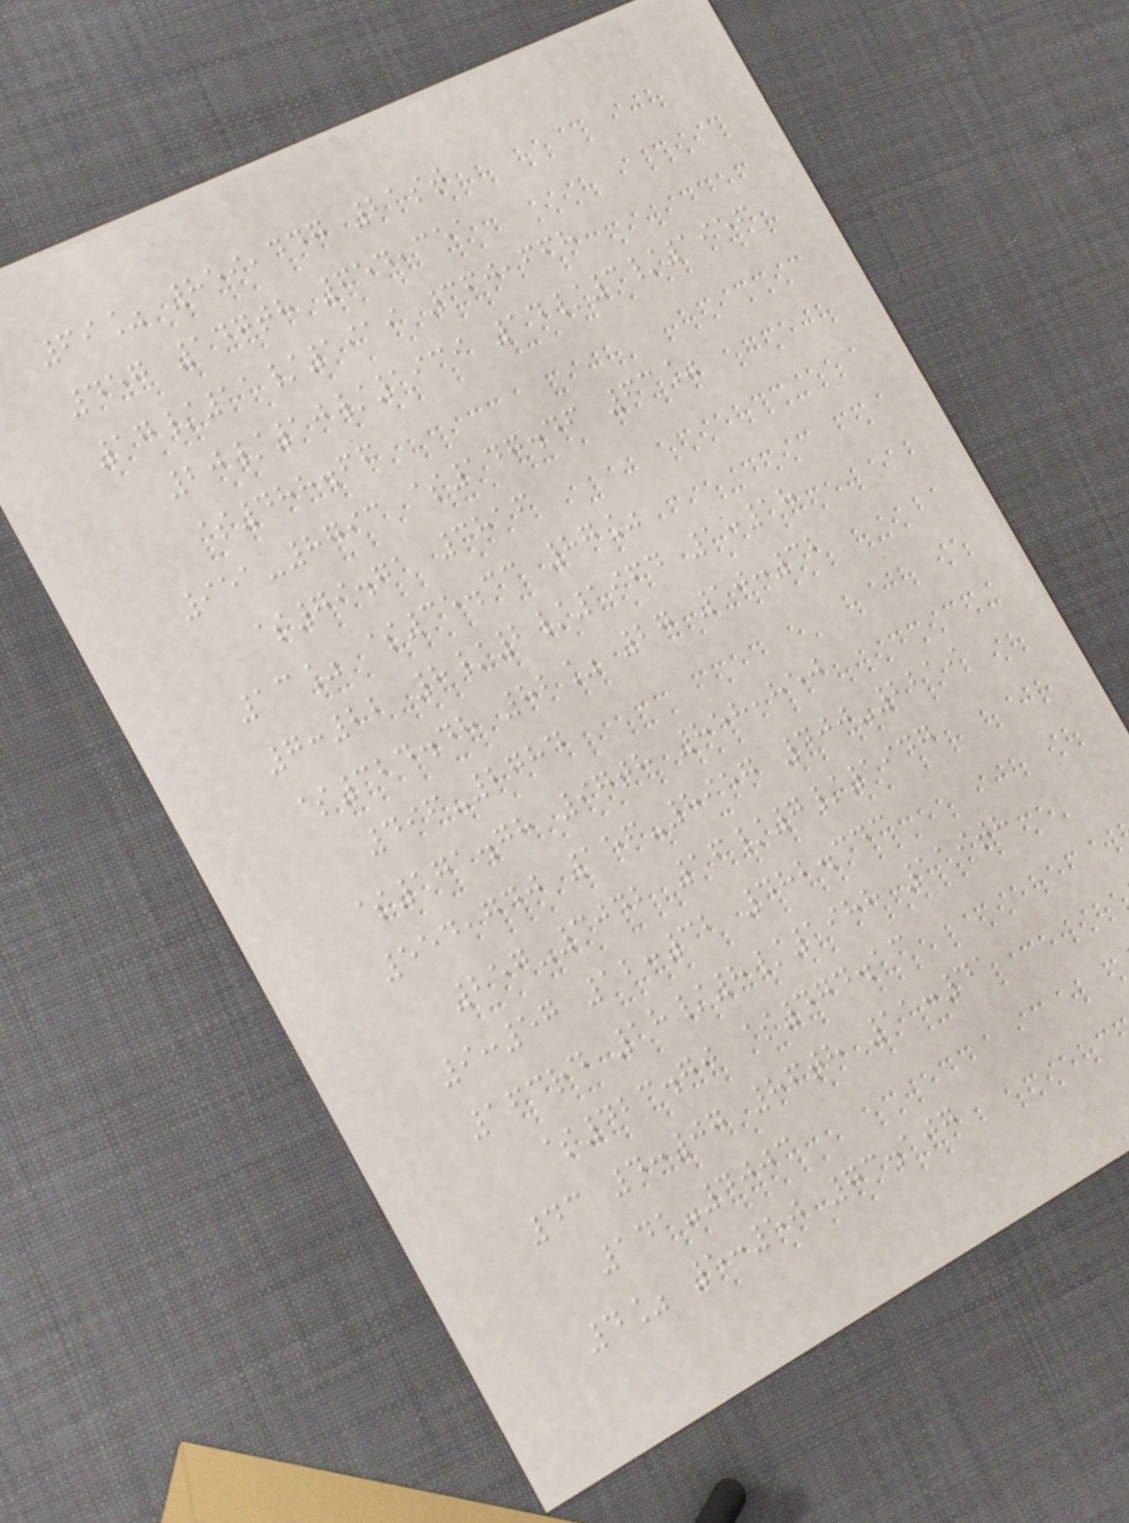69% 859,447 21st
457 147th 654,351
17/11/1919 360,668
20/10/1939 14/3/1956
$488.66
951-8793 $147.46 63%
$79.71 3816
13% $35.33 87%
7:22 8/2/1964 1:18
$324.48 82% 27 10:32
496-2784
$171.78 97th 858,850
554,740 156-8957 400-2219
257-3042 16/7/1947
9:57 12:32 482.343
163rd 18/8/1988 119th
$423.70 $474.13
43 4:07 86th 11:41
141-4003
4% 5:50 73.107
